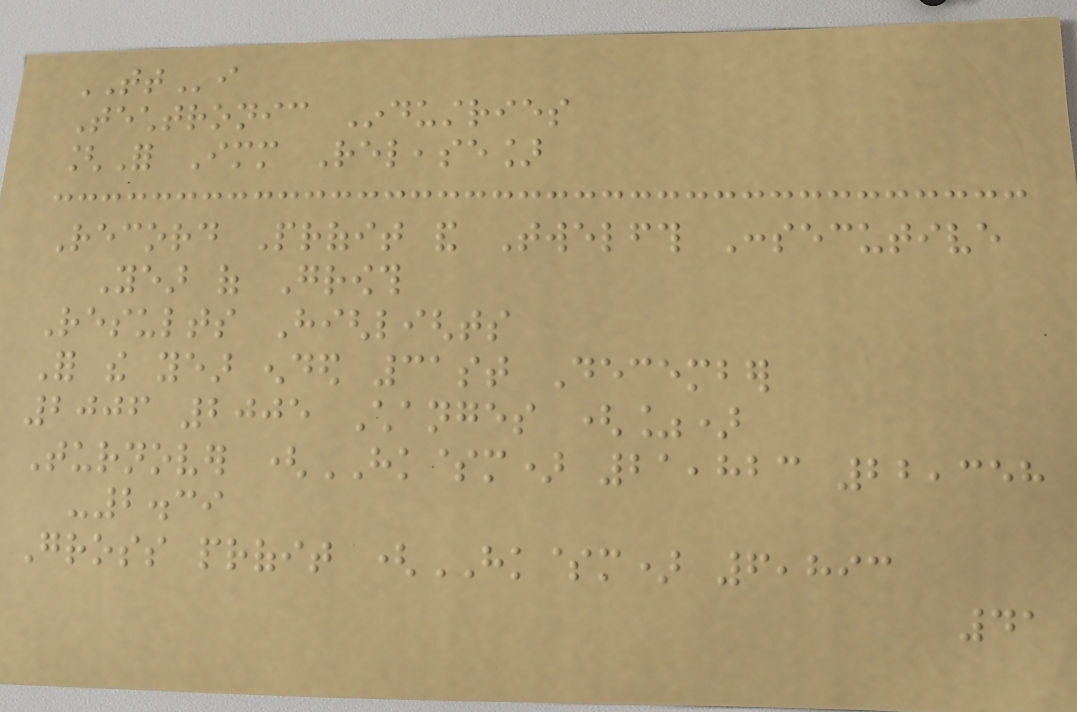TTi
Techtronic Industries
[For Immediate Release]
Record Profit and Twelfth Consecutive
Year of Growth
Results Highlights
For the year ended 31st December
2006 2005 Changes (%)
Turnover (HK$m) 21,823 22,358
-2.39
Gross profit (HK$m) 6,893
41
